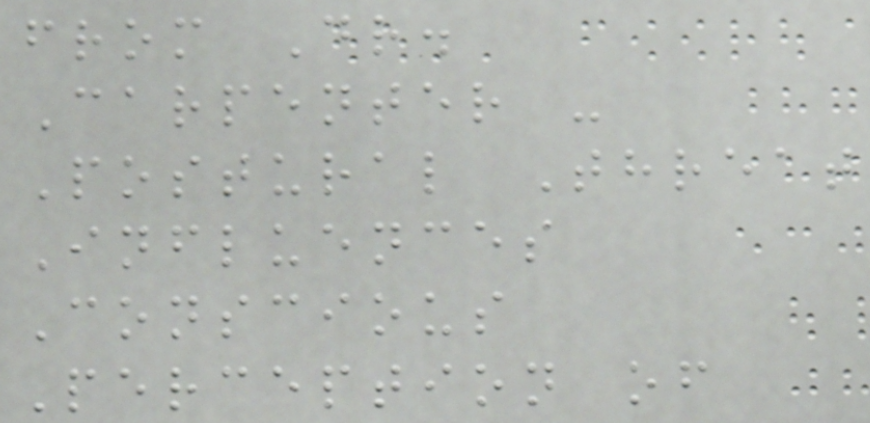from Dr.
Carpenter -
Postural Threat
Influences
Conscious
Perception of
